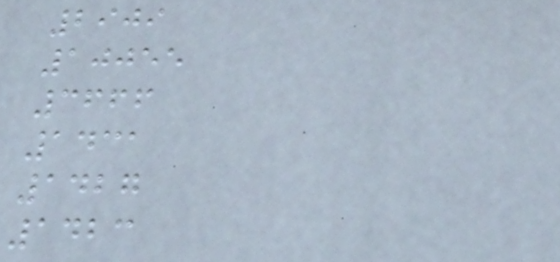2909
10055
3666
1431
1427
1423
